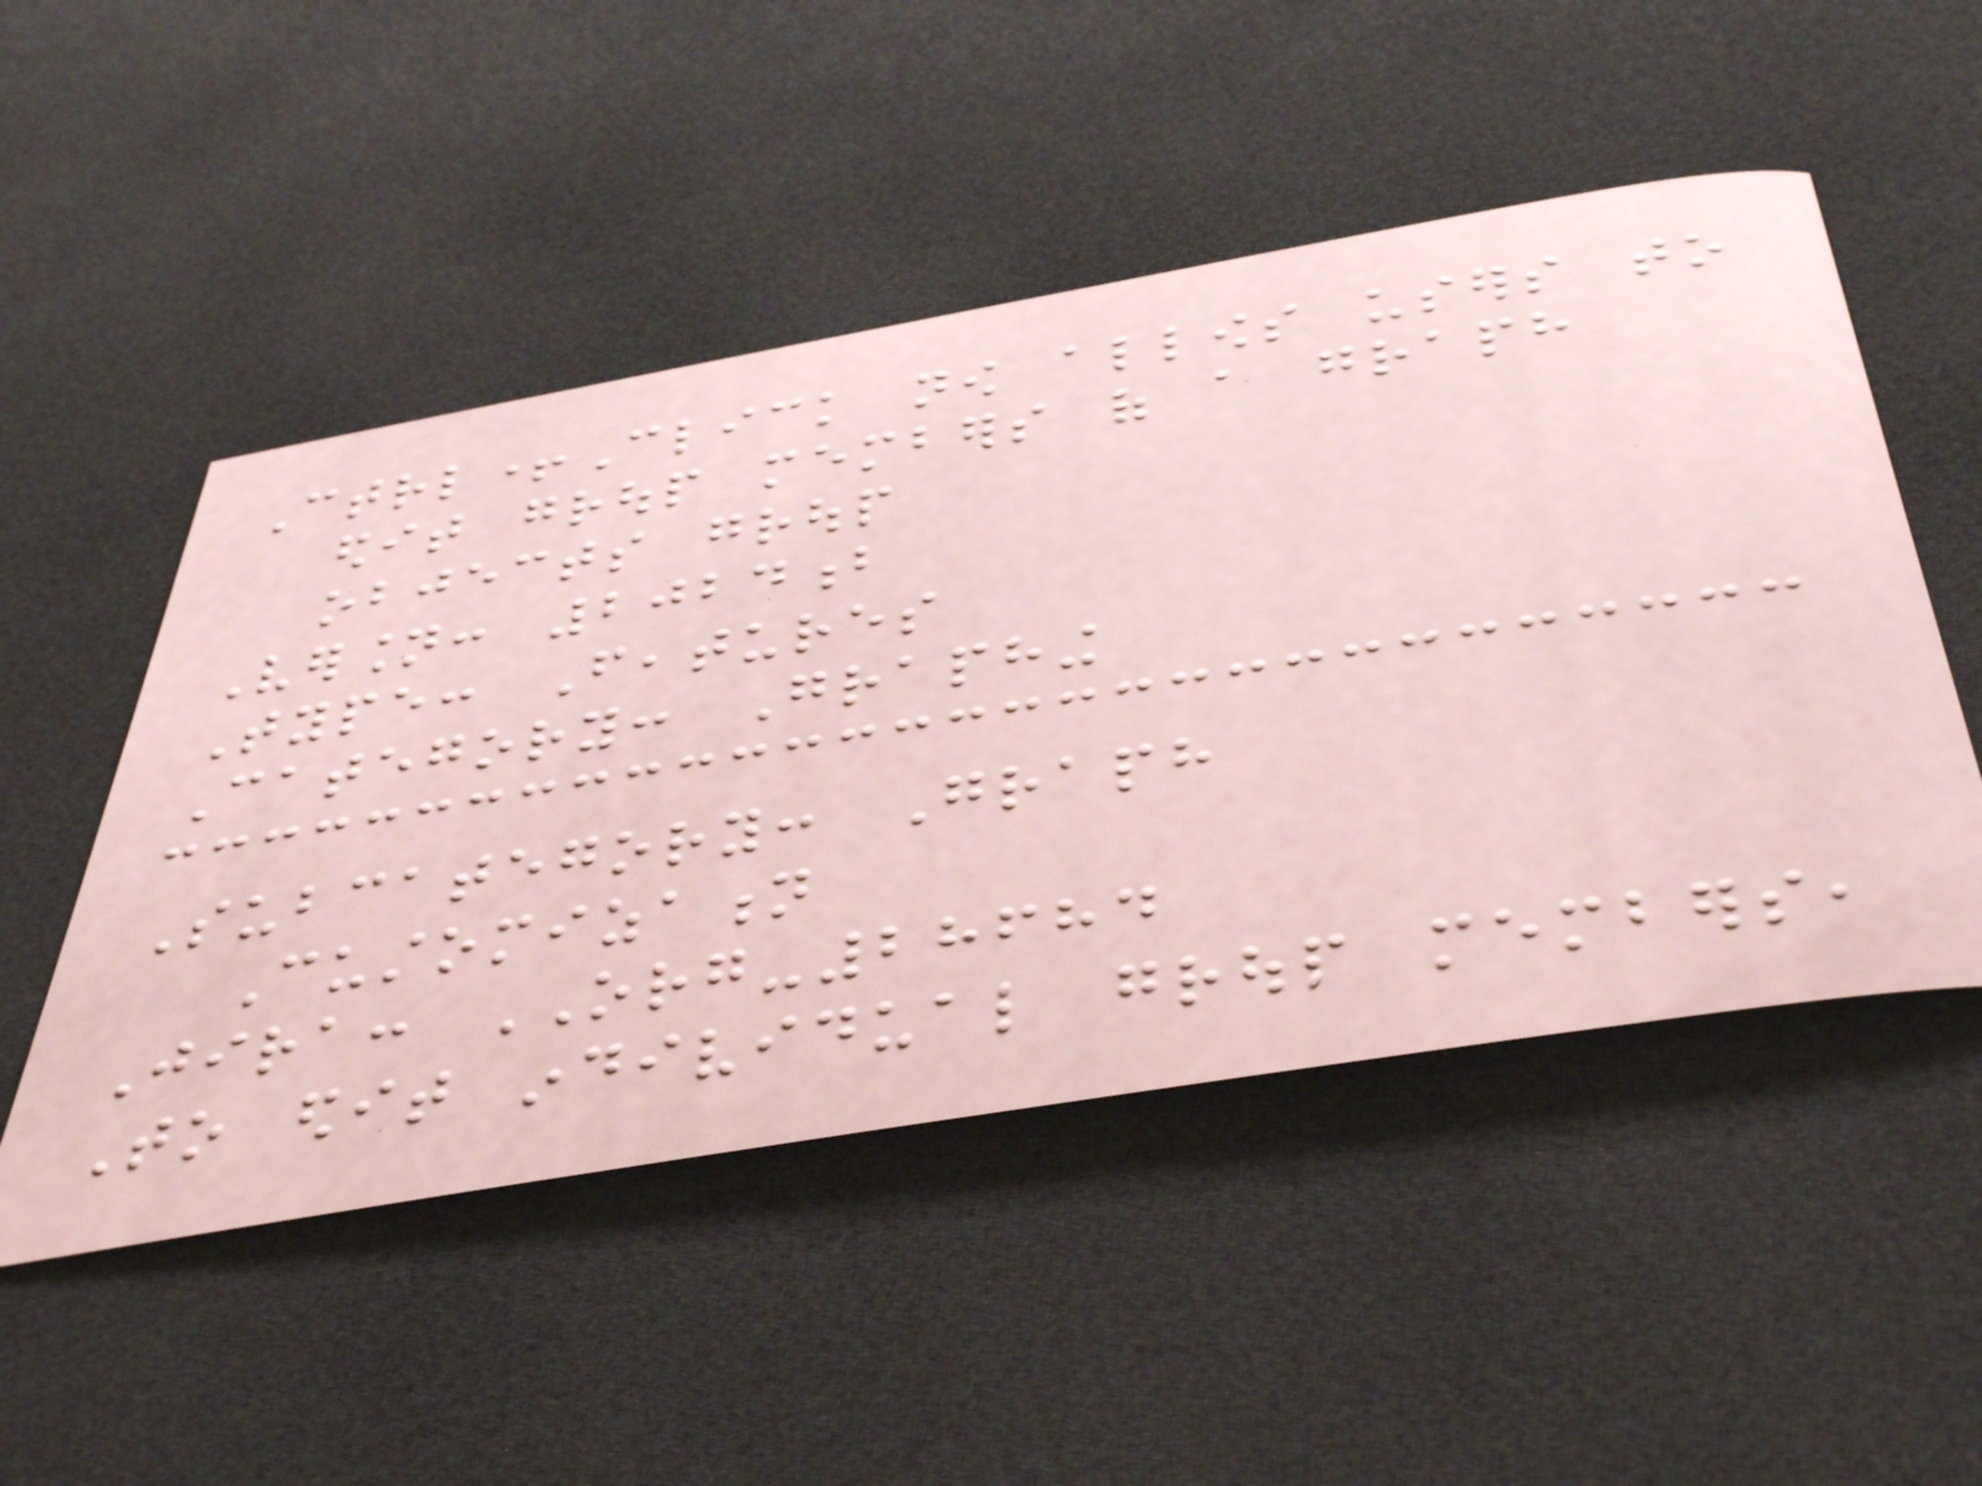Ctrl+Click now allows users to
edit group members of a graph
objects group
Version: 2024b
Type: Features
Category: Graphing
Subcategory: Graph
Customization
Jira: ORG-28684
To edit individual group members,
